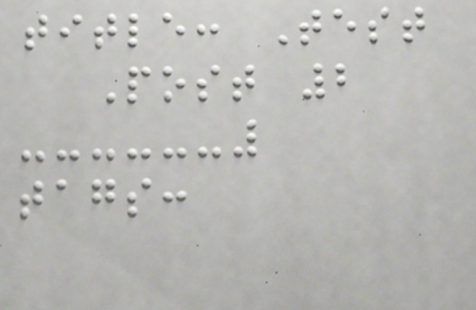title: Test
Post 2
tags:
